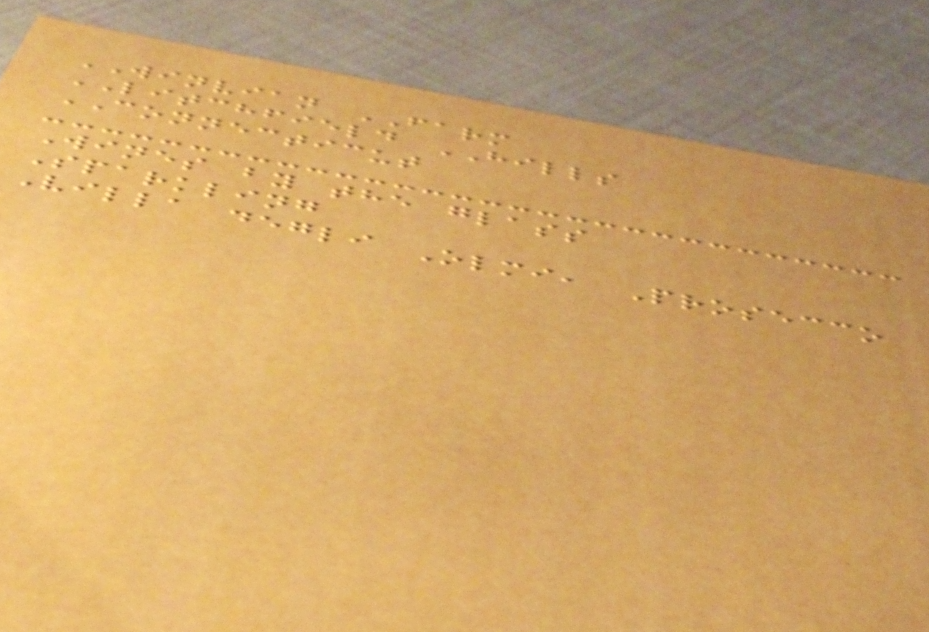WINVIAN FARM
LITCHFIELD HILLS
CONNECTICUT
Wines by the glass
Sparkling
Villa degli Olmi, Prosecco
